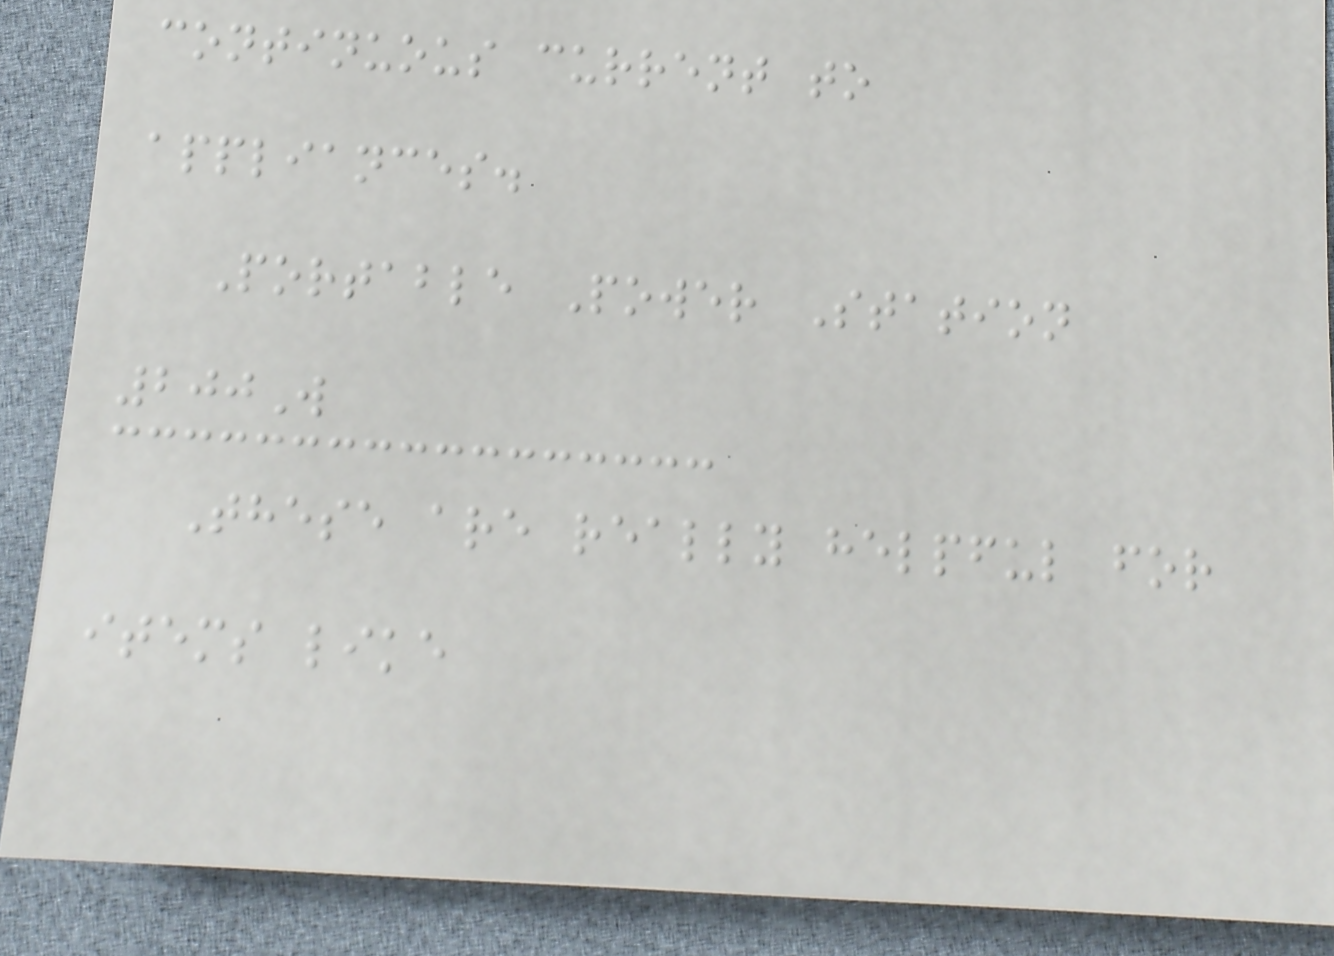continuous current to
appliances.
Portable Power Station
200W
These are really helpful for
items like
